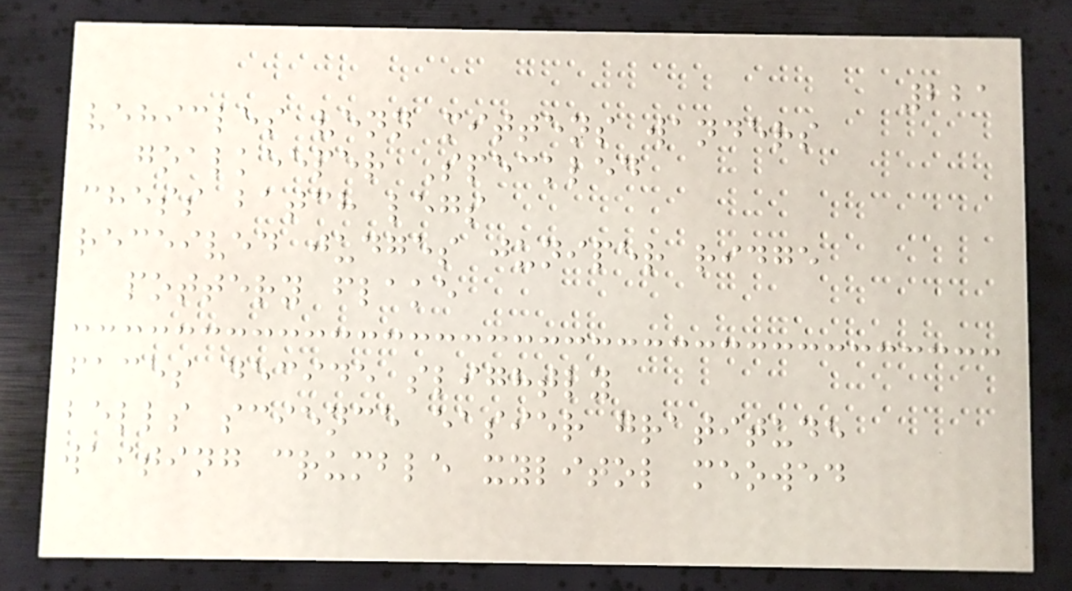221
vehicles venn mittens wanders
goalkeeper Speckled
chess batch legs
received judges juniper ridge
pottery flake
faces decide slightly
bells science easier gratitude
waiting crumble xylitol meowed
